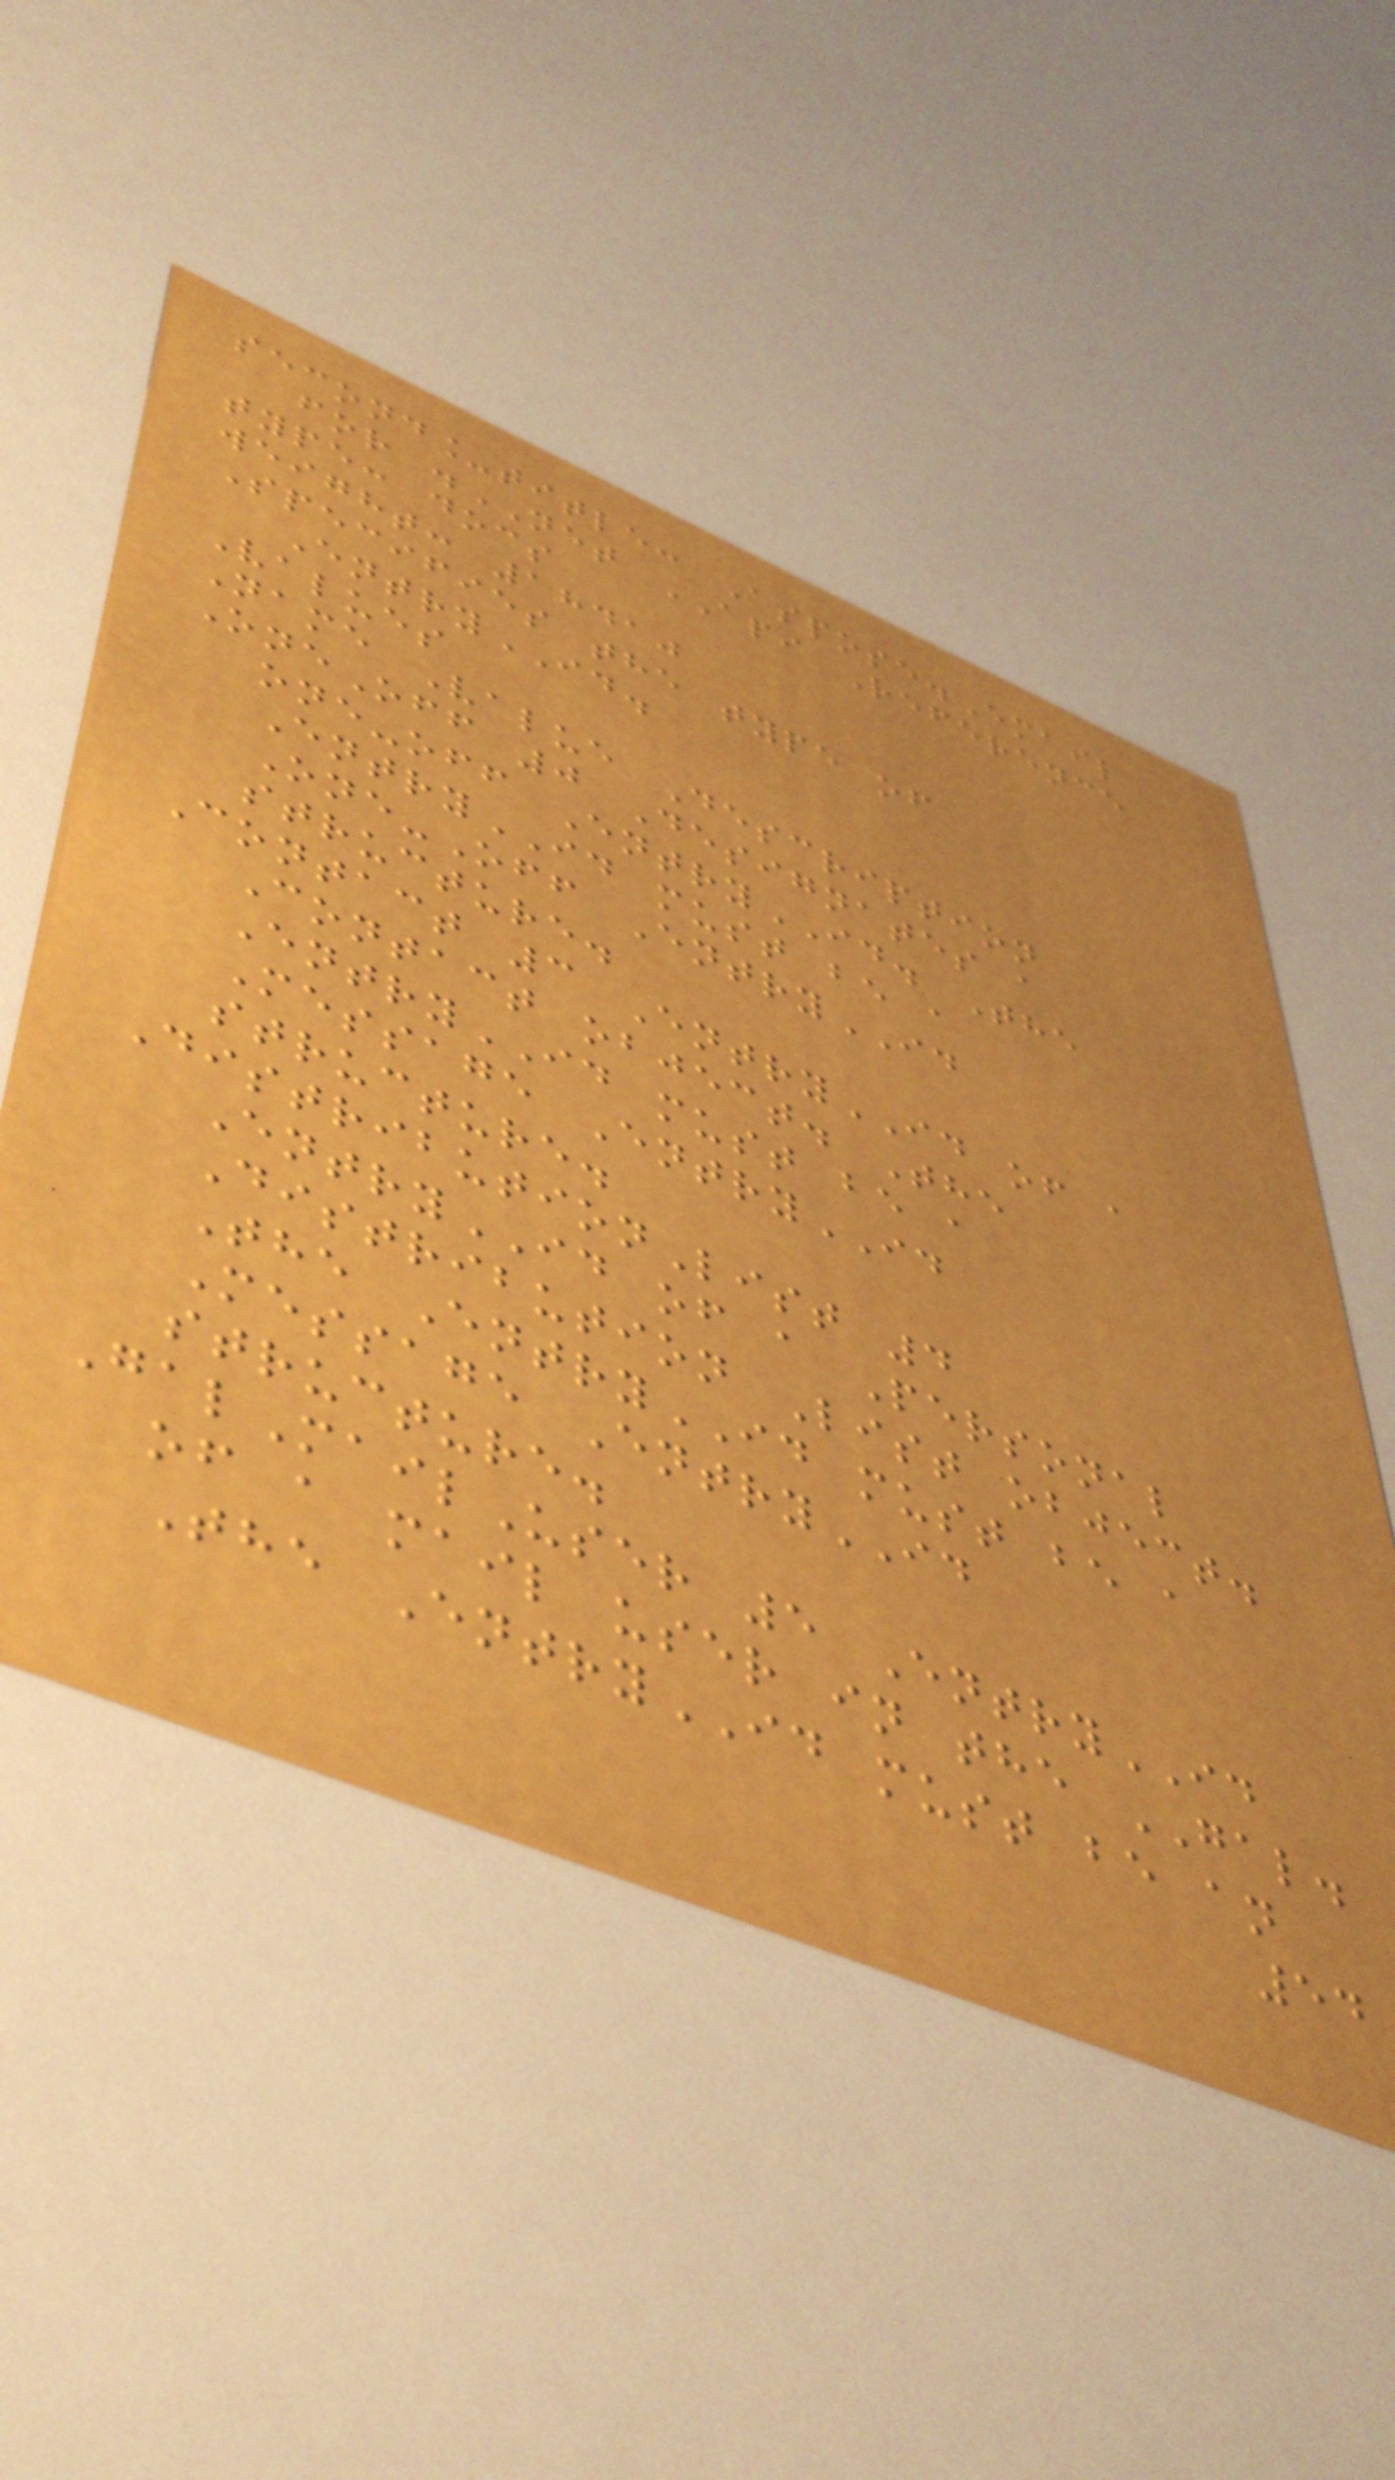second_title: Aspose.Email
for .NET API Reference
type: docs
weight: 18410
Specifies the type of
EntryID.
Values
Name Value Description
OneOff 0 Designates a
one-off EntryID. The
EntryID must be a
One-Off EntryID
structure.
Contact 3 EntryID of a
Contact object. The
EntryID must be a
Message EntryID
structure.
DistributionList 4
EntryID of a Personal
Distribution List object.
The EntryID must be a
Message EntryID
structure.
GalMailUser 5 EntryID
of a mail user in the GAL.
The EntryID must be an
54
